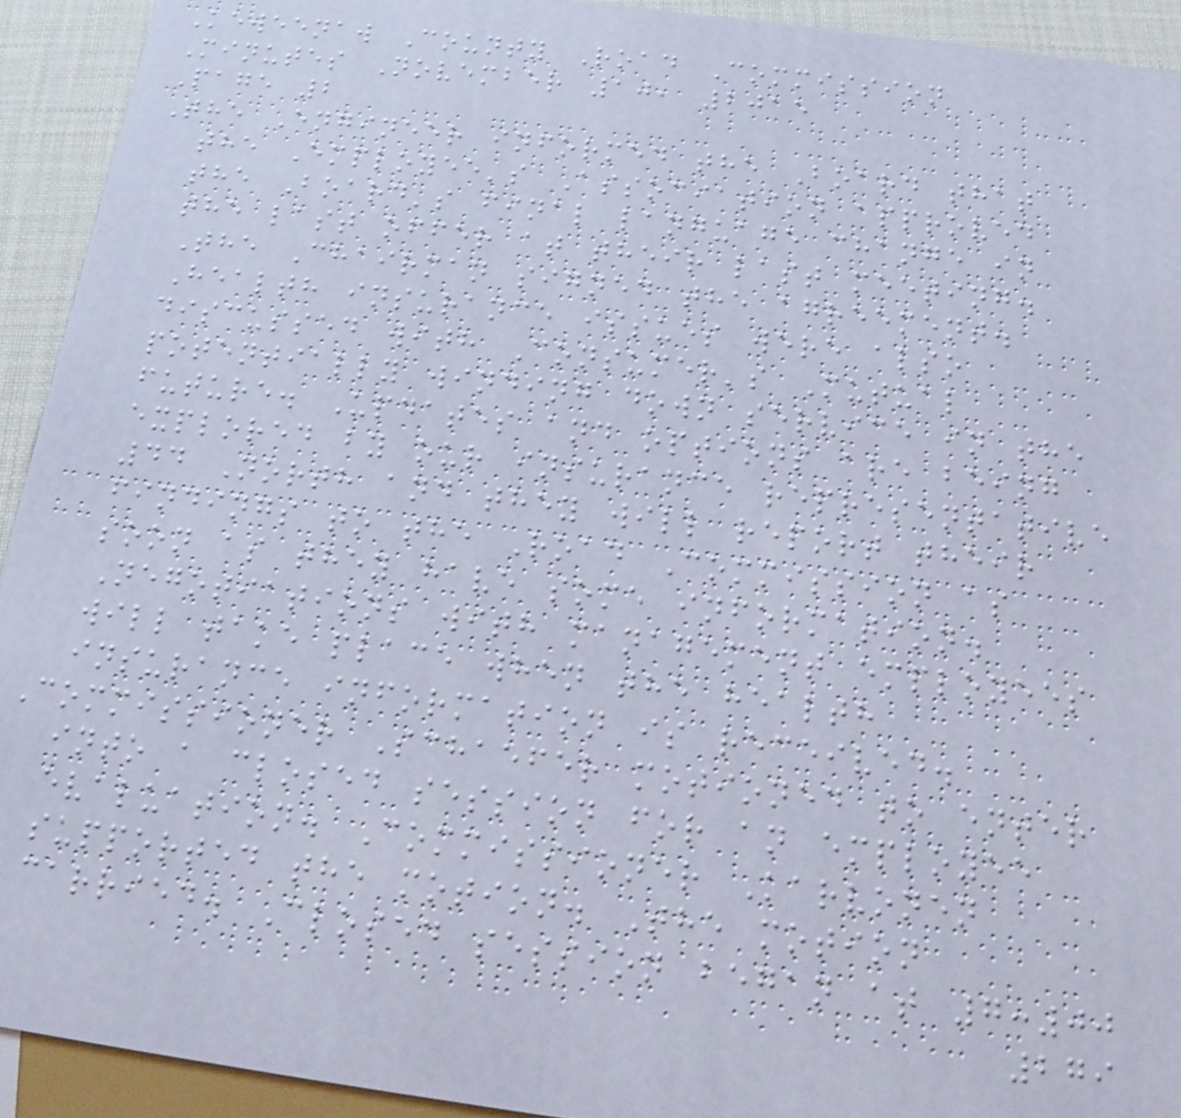Keweenaw County Road Commission
Minutes November 10, 2015
Page 2
The Engineer informed the Board that
the Employee's Association approved
the Board's final language change in
the last offer at their last meeting.
The Chairman signed the agreement.
Health insurance issues were also
discussed with Consumer's Mutual
potentially winding down service in the
future. Updates and options are being
explored by our insurance representative
44 North and they will report their
findings to the Road Commission as
soon as they have some information.
Negotiations with management employees
will take place when the health
insurance information is received.
Commissioner Schaefer motioned to enter
into a closed session for an employee
evaluation. Commissioner Karvonen
supported the motion. The motion
carried. Closed session began at 7:00
279
